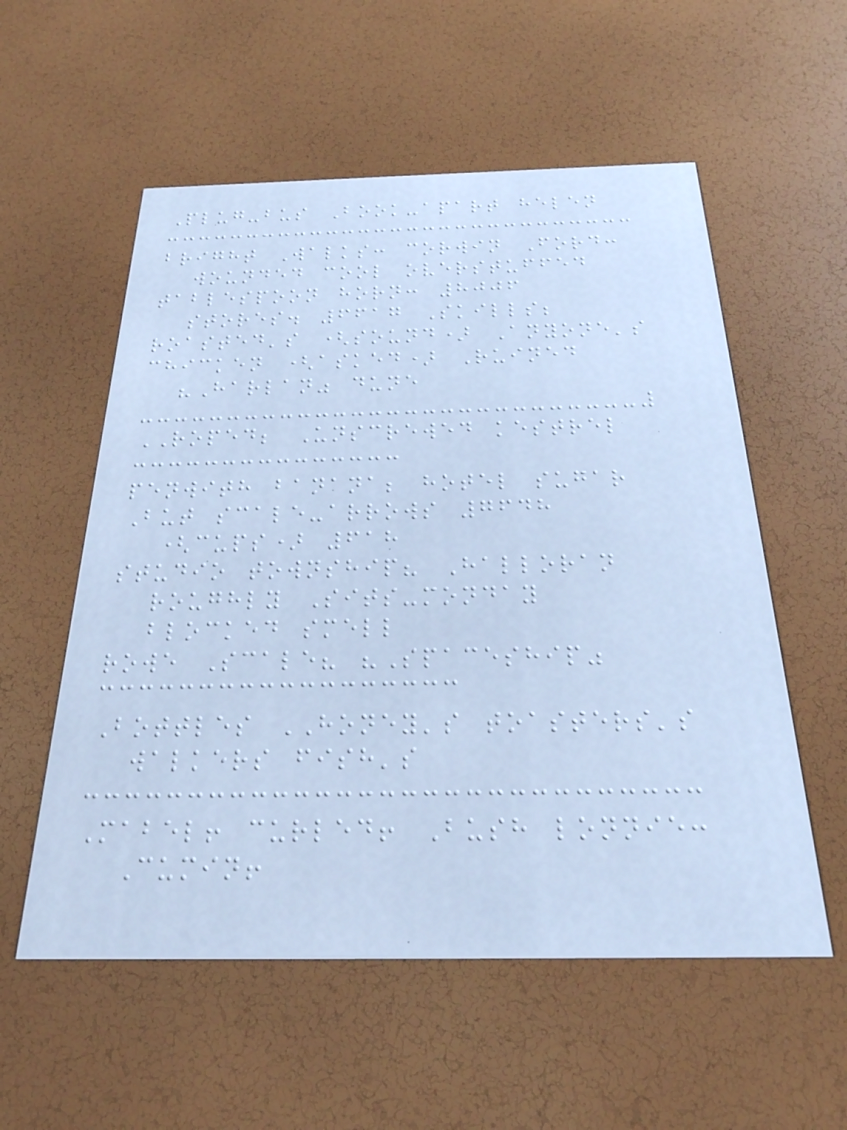Plug-bus Book-apart helen
bright Walks: corwin Ford:
wounded cool overstuffed
tablespoon horn: 8006
stores. 6617 Skills;
roasted's (sound) Anyone's
chicken (asked) Ruined
"Harlan" dune
ROPED; Unscrewed kestrel
penwith banana; hotel sugar
But scale-arrows 7648
(cups) 618
studio township? Halloran
roughly Sits-monday
blocked smell
rowe Scale? "Spaceship"
Bottles HONEY's toasters's
walkers fish's
Mabel! curled! Bush lonnie:
Cumin!
